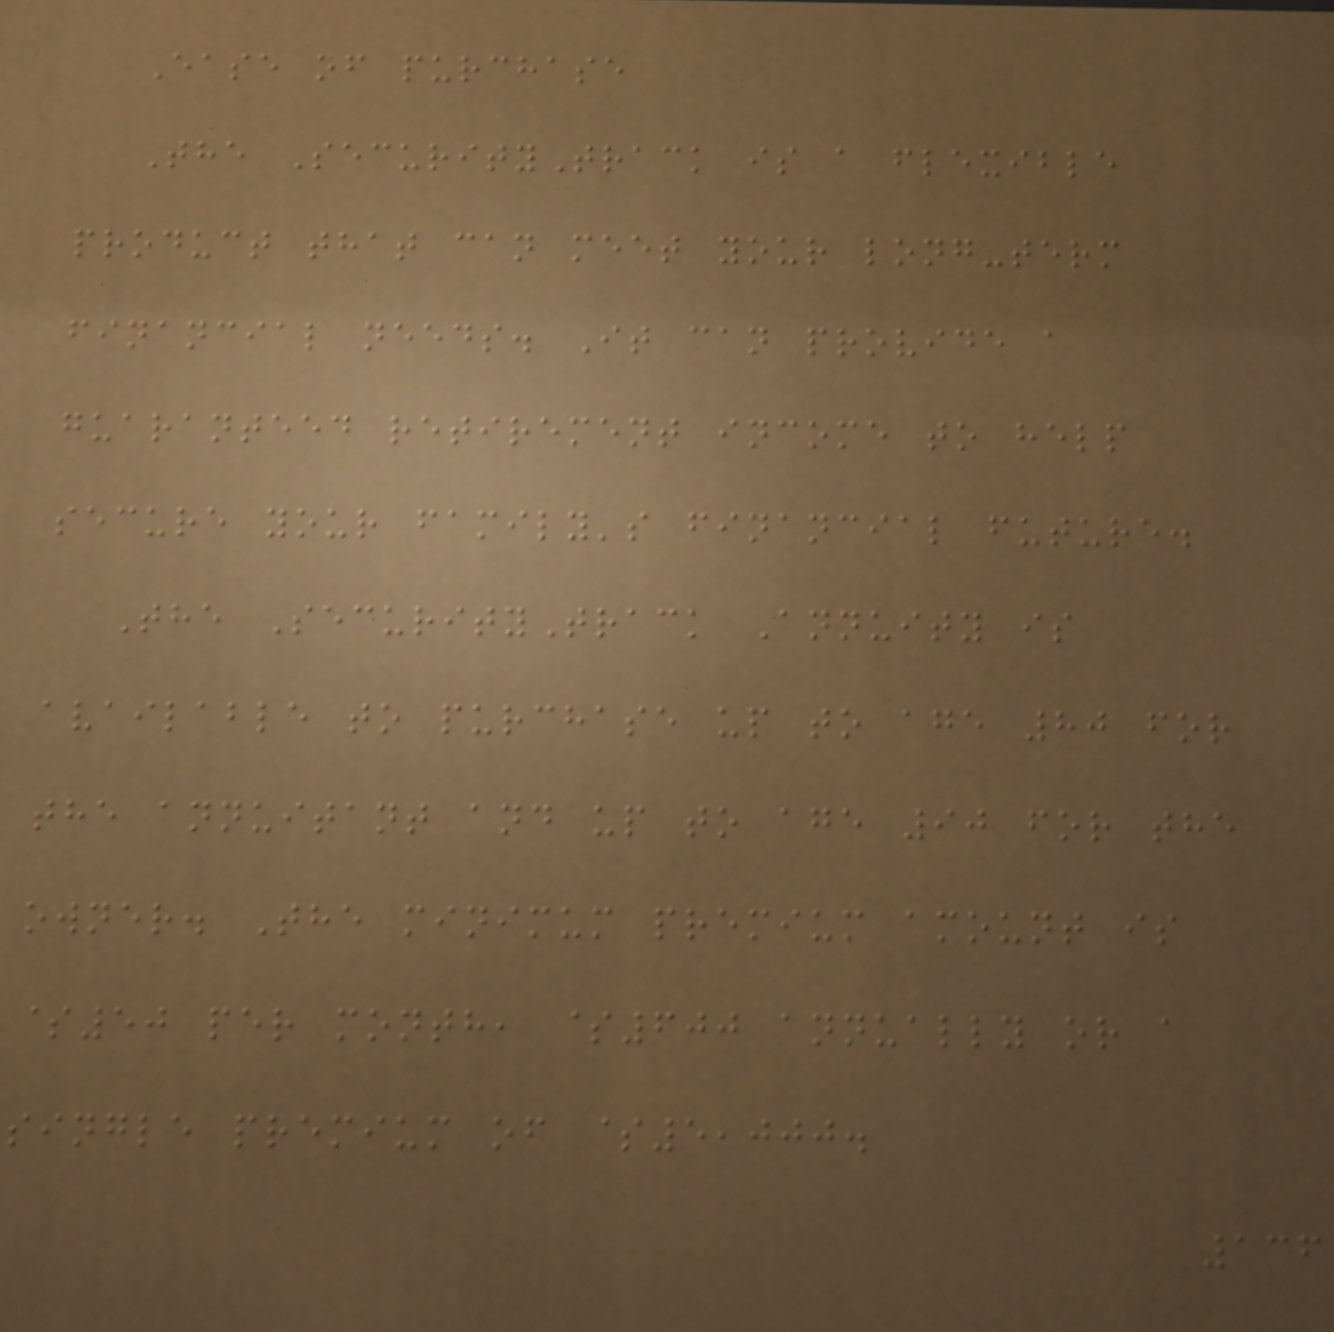Ease of purchase
The SecurityTrack is a flexible
product that can meet your long-term
financial needs. It can provide a
guaranteed retirement income to help
secure your family's financial future.
The SecurityTrack Annuity is
available to purchase up to age 80 for
the annuitant and up to age 90 for the
owner. The minimum premium amount is
$50 per month, $600 annually or a
single premium of $5,000.
136
